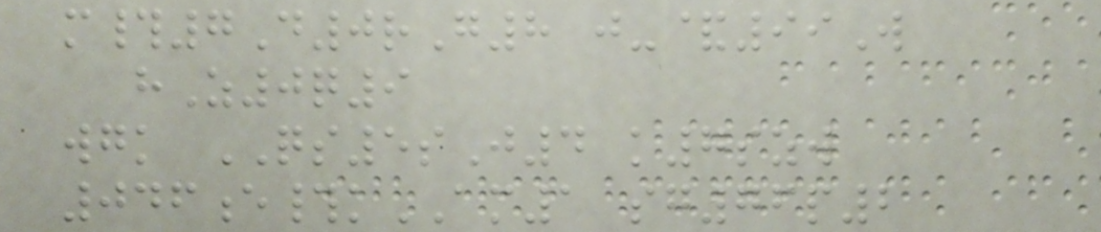m#7D0rG8 j-&99W
hZ0q9
wgk QS5sJ4 k7szw
046e#kAM1 sg76p2
